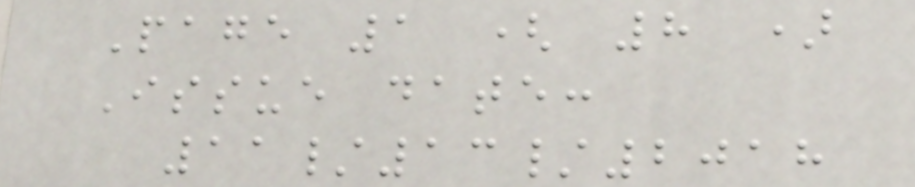Page 1 ( 8 )
Issue date:
11/13/2018
